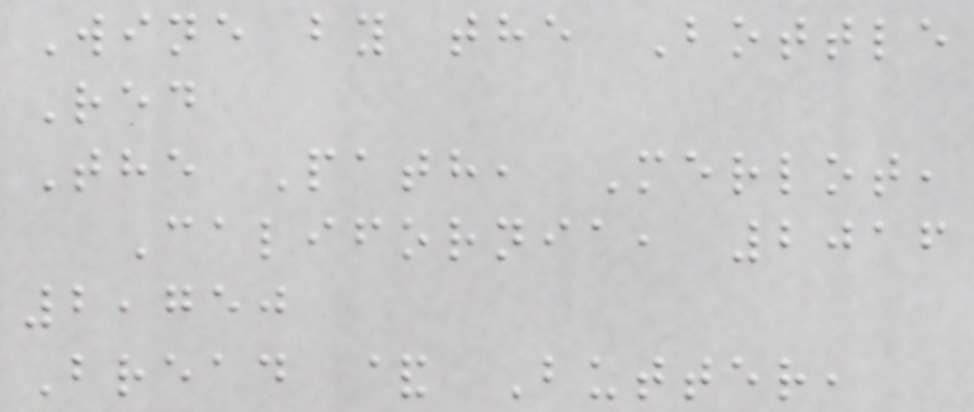Wine by the Bottle
Red
The Path, Merlot,
California, 2016
2,750
Bread & Butter,
